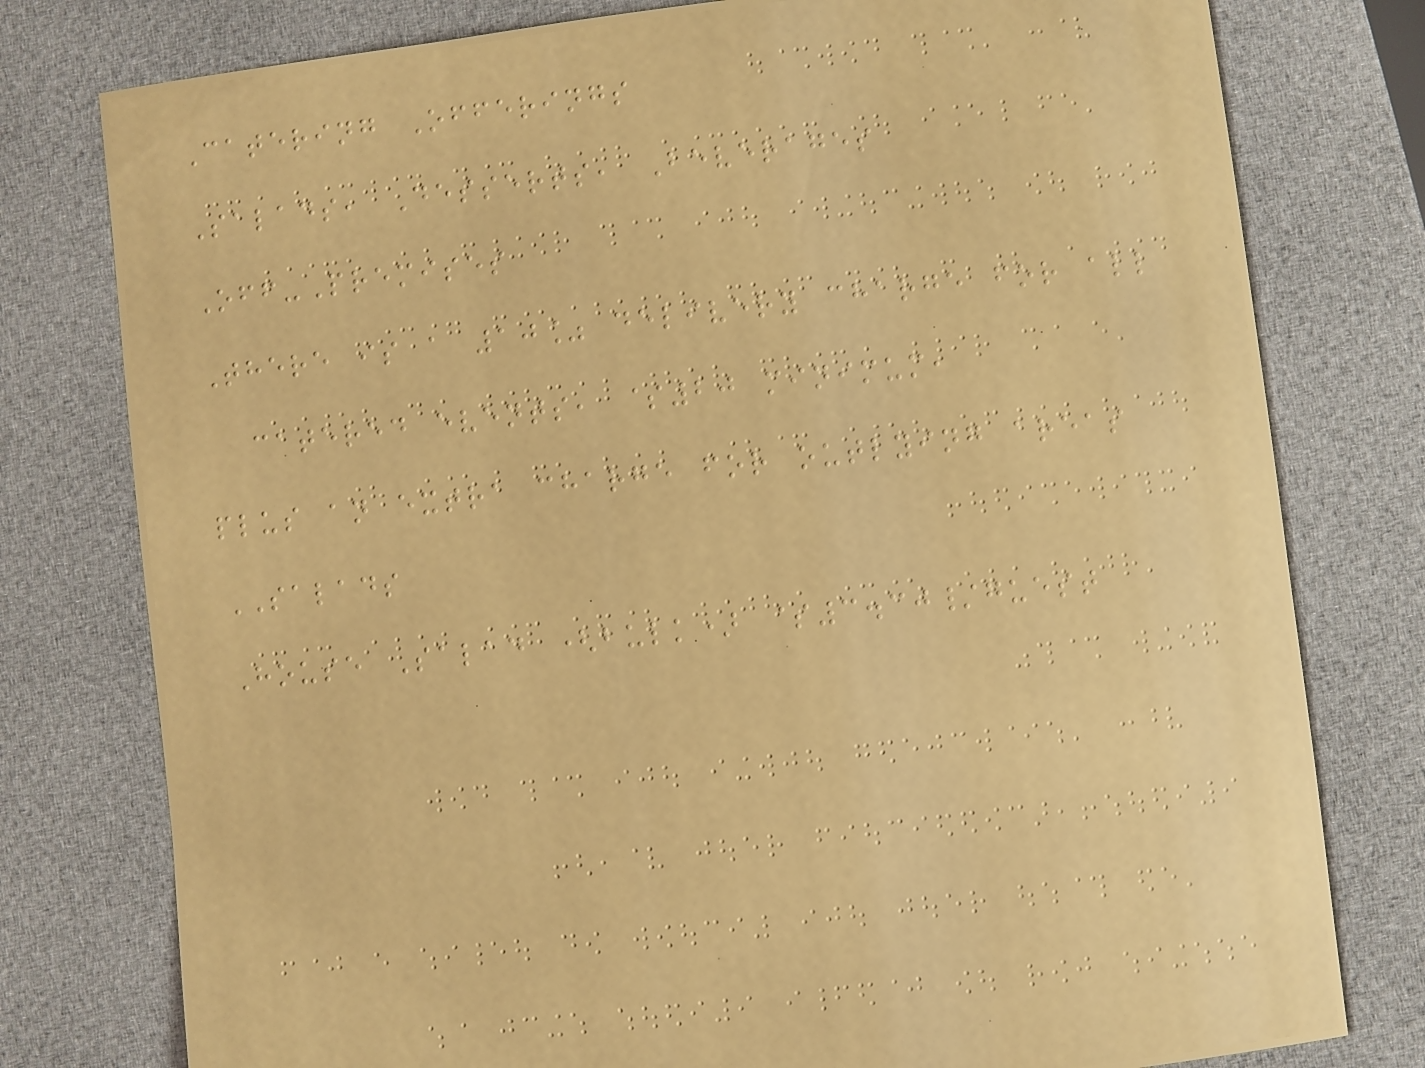Catering Offerings
Salads, Desserts, Beverages
Off-Premises
There is a 10% delivery charge for all
catered events, $20 minimum,
plus an extra charge for outlying areas
SALADS
House Salad (bulk) $3.30/guest
